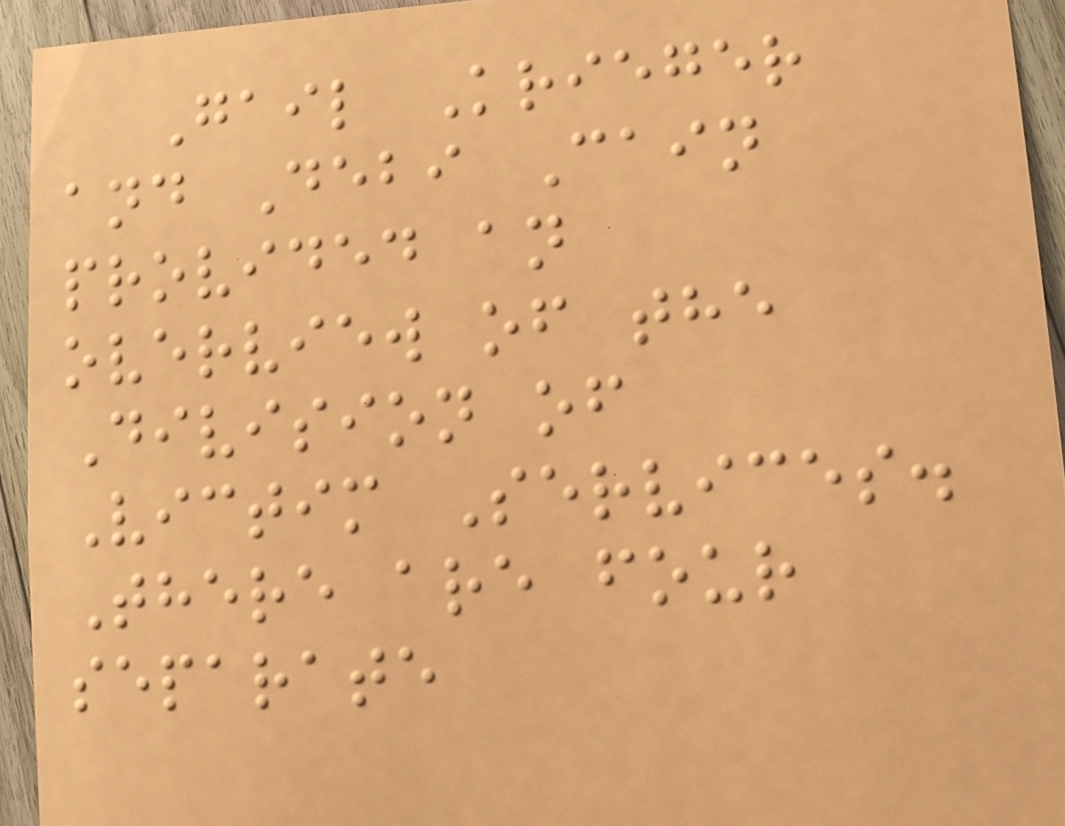Gail Krieger
and Debi Cain
provided an
overview of the
Division of
Victim Services.
There are four
separate
